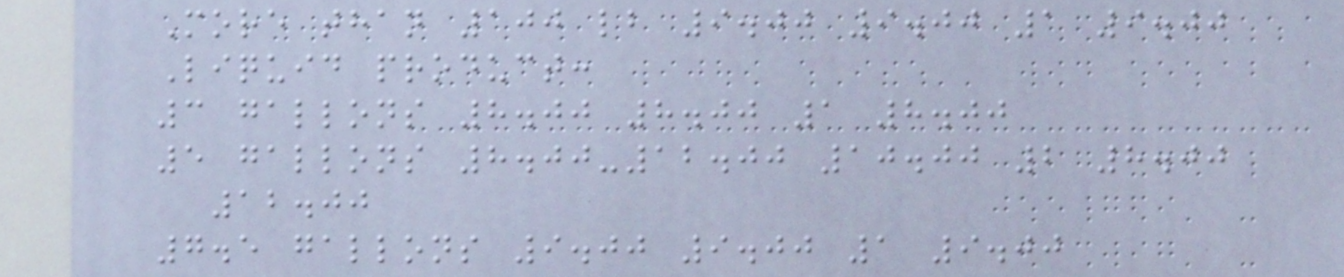More than 100 lb 9.00 9.00 1 9.00
Liquid product:
3 gallons 8.00 8.00 1 8.00
5 gallons 8.00-12.00 10.00 2 8.00
12.00
7.5 gallons 9.00 9.00 1 9.00
